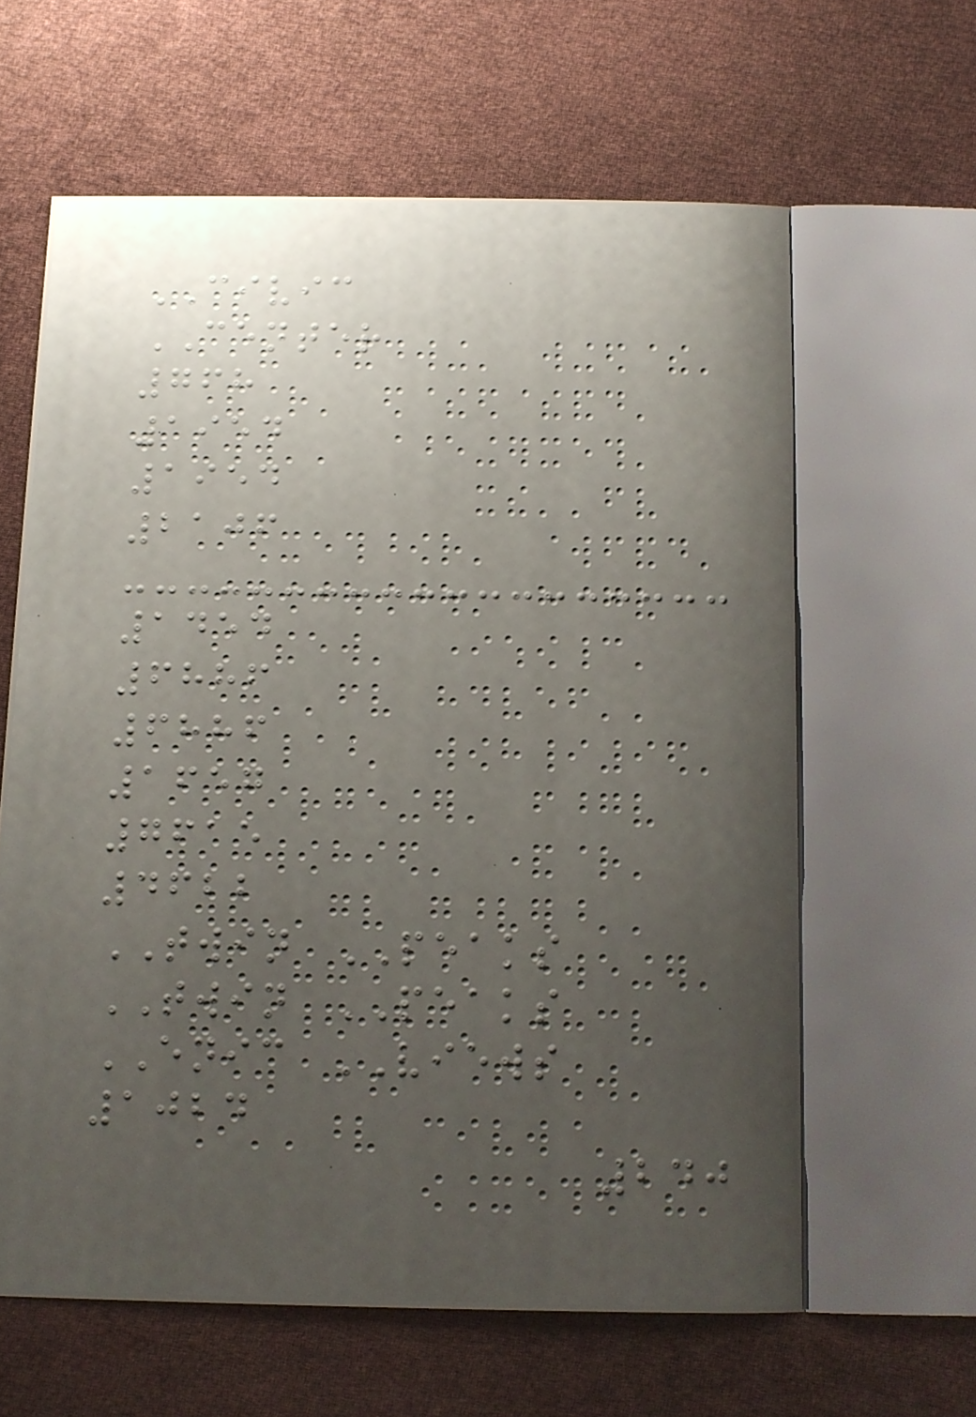CIVIC
CENTER
768
1954
1954
2106
1454
6886
6886
1657
7615
4622
TWIN PEAKS
TWIN PEAKS
ENIC VIEWS
1024
240
